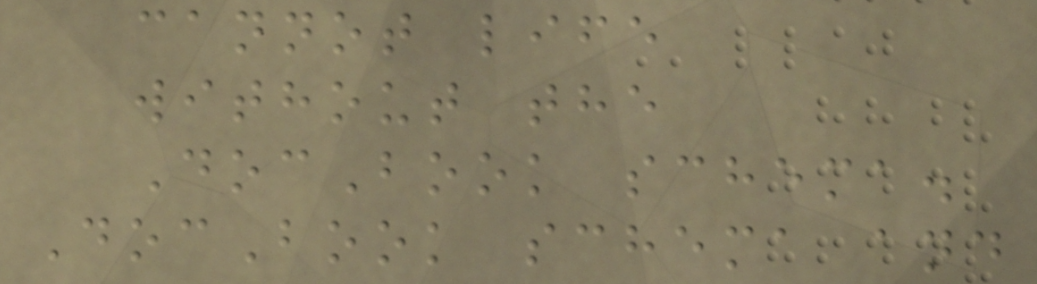cannot life
without the
DocBook schema.
DocBook schema and
